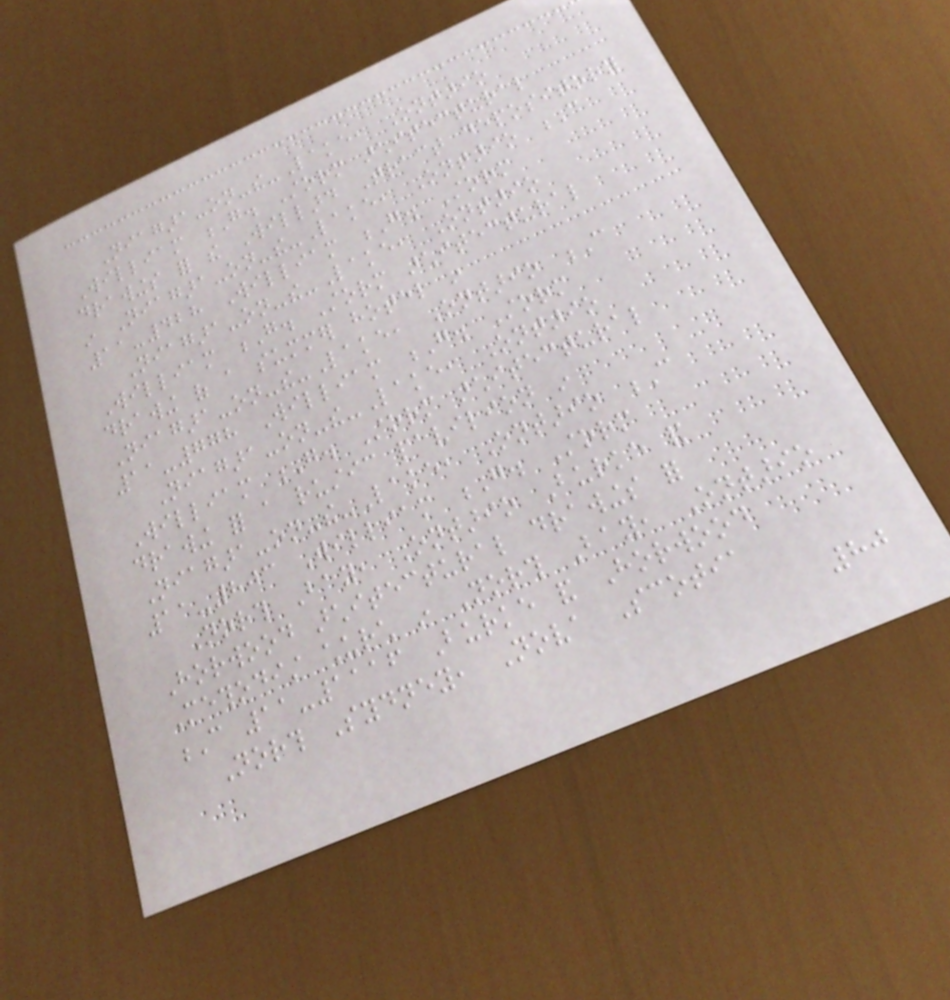Niagara-on-the-Lake, Ontario
William G. Storm architectural
drawings for the Willard Tract depository
in Niagara-on-the-Lake, Ontario C
11-428 William G. Storm
Niagara-on-the-Lake, Ontario
William G. Storm architectural
drawing of a summer hotel in
Niagara-on-the-Lake, Ontario C
11-778 William G. Storm
Niagara-on-the-Lake, Ontario
William G. Storm architectural
drawing for a rustic pavilion in
Niagara-on-the-Lake, Ontario C
11-803 William G. Storm
North Bay, Ontario Burke and
Horwood architectural drawings for
Methodist church in North Bay, Ontario
C 11-1116 Burke and Horwood
North Sydney, Nova Scotia
80
